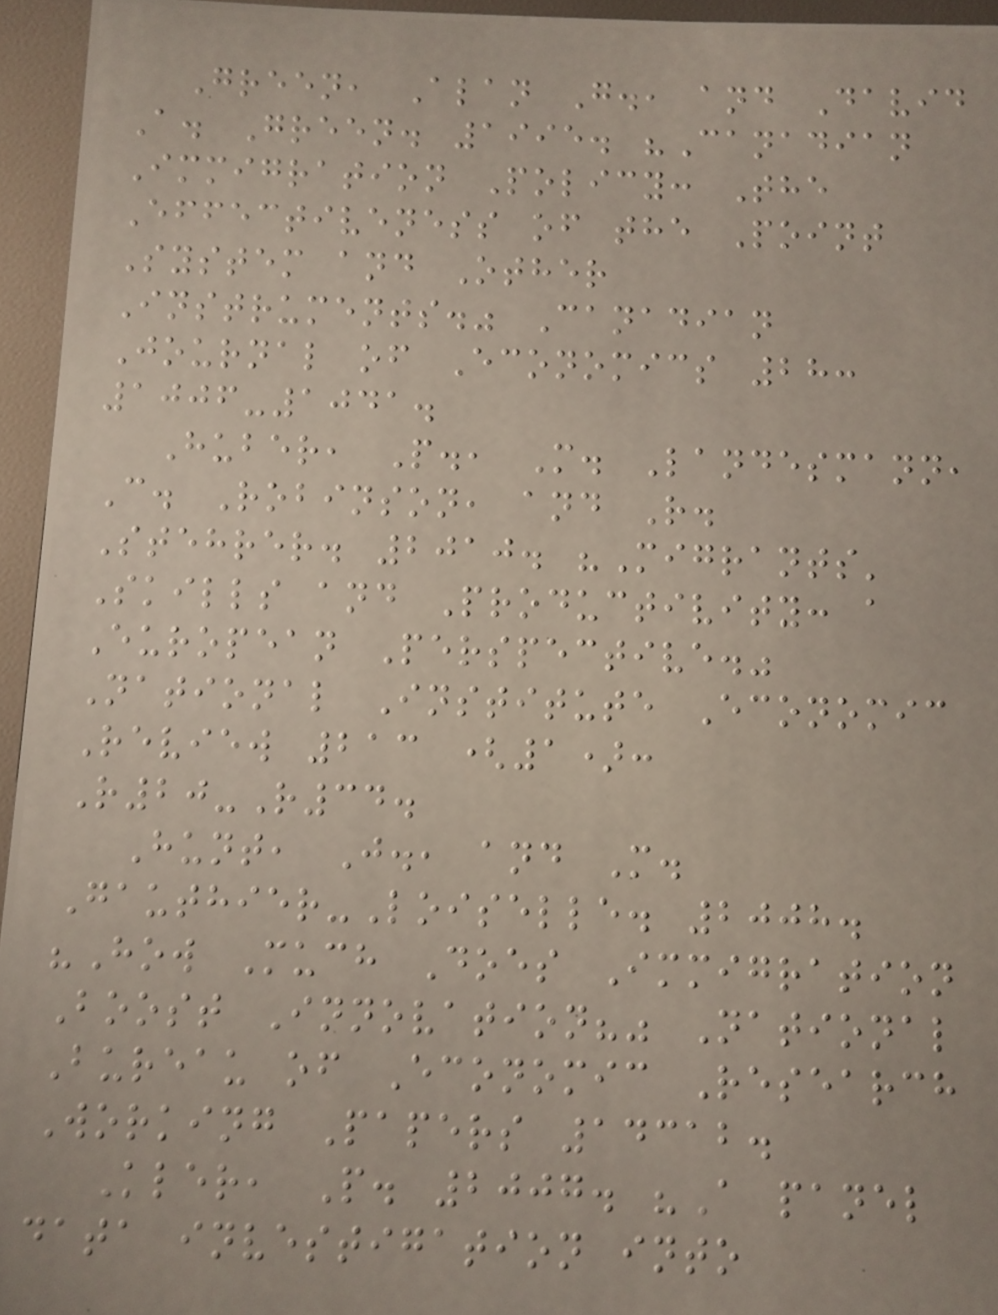Green, Alan G., and David
A. Green. 1995. "Canadian
Immigration Policy: The
Effectiveness of the Point
System and Other
Instruments." Canadian
Journal of Economics 28:
1006-1041.
Huber, P., M. Landesmann,
C. Robinson, and R.
Stehrer. 2010. "Migrants'
Skills and Productivity: a
European Perspective."
National Institute Economic
Review 213 (1):
R20-R34.
Hunt, J., and M.
Gauthier-Loiselle. 2008.
"How Much Does Immigration
Boost Innovation?" National
Bureau of Economic Research
Working Papers 14312.
Kler, P. 2007. "A panel
data investigation into
